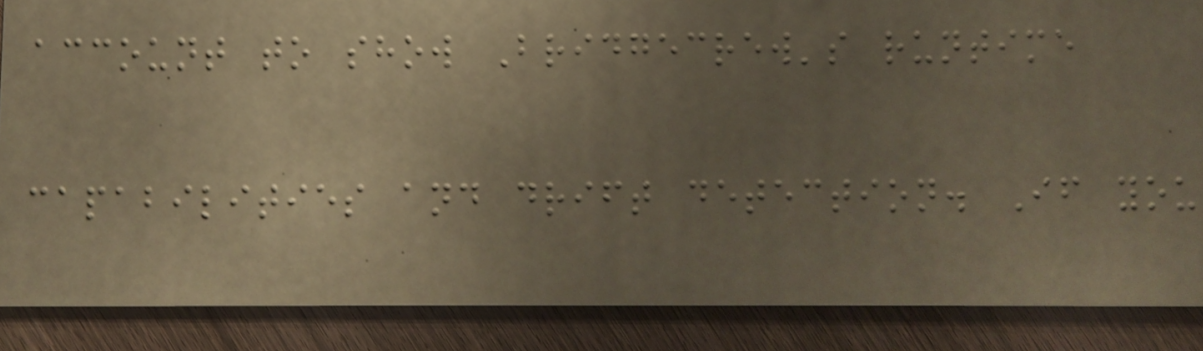account to show Bridgecrew's runtime
capabilities and drift detection. If you
